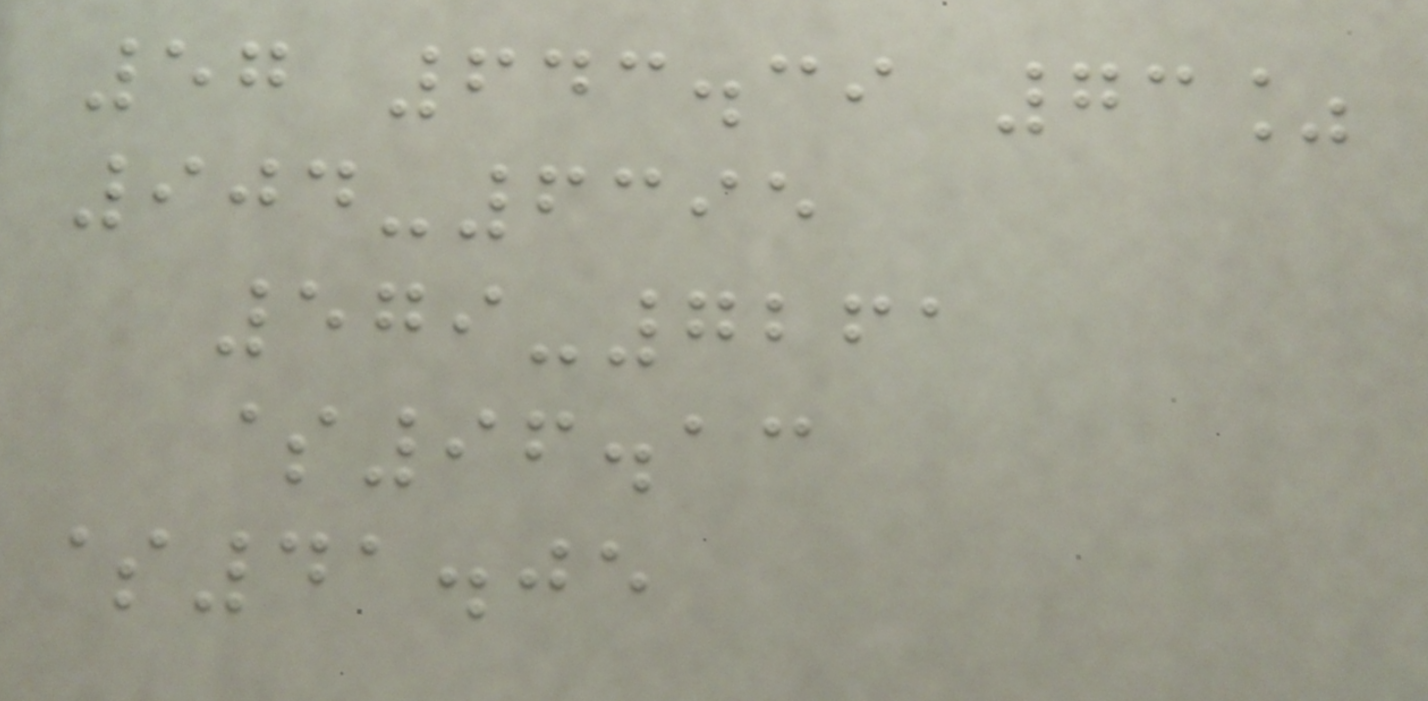57 643.39 73%
904-6395
579-7261
$96.13
$41.05
